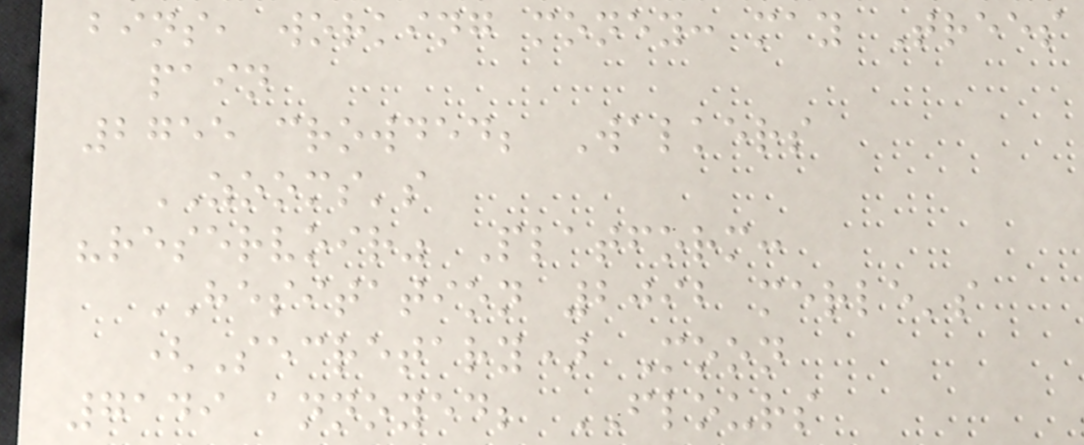bins, working money: may Trees
pain
2755 crowded; Walkers
ZOOMS's
"reservoir" Platform:
HESITATION 2092 merle's
(Secretary) Moon
7149 annoyed; FLOURS
